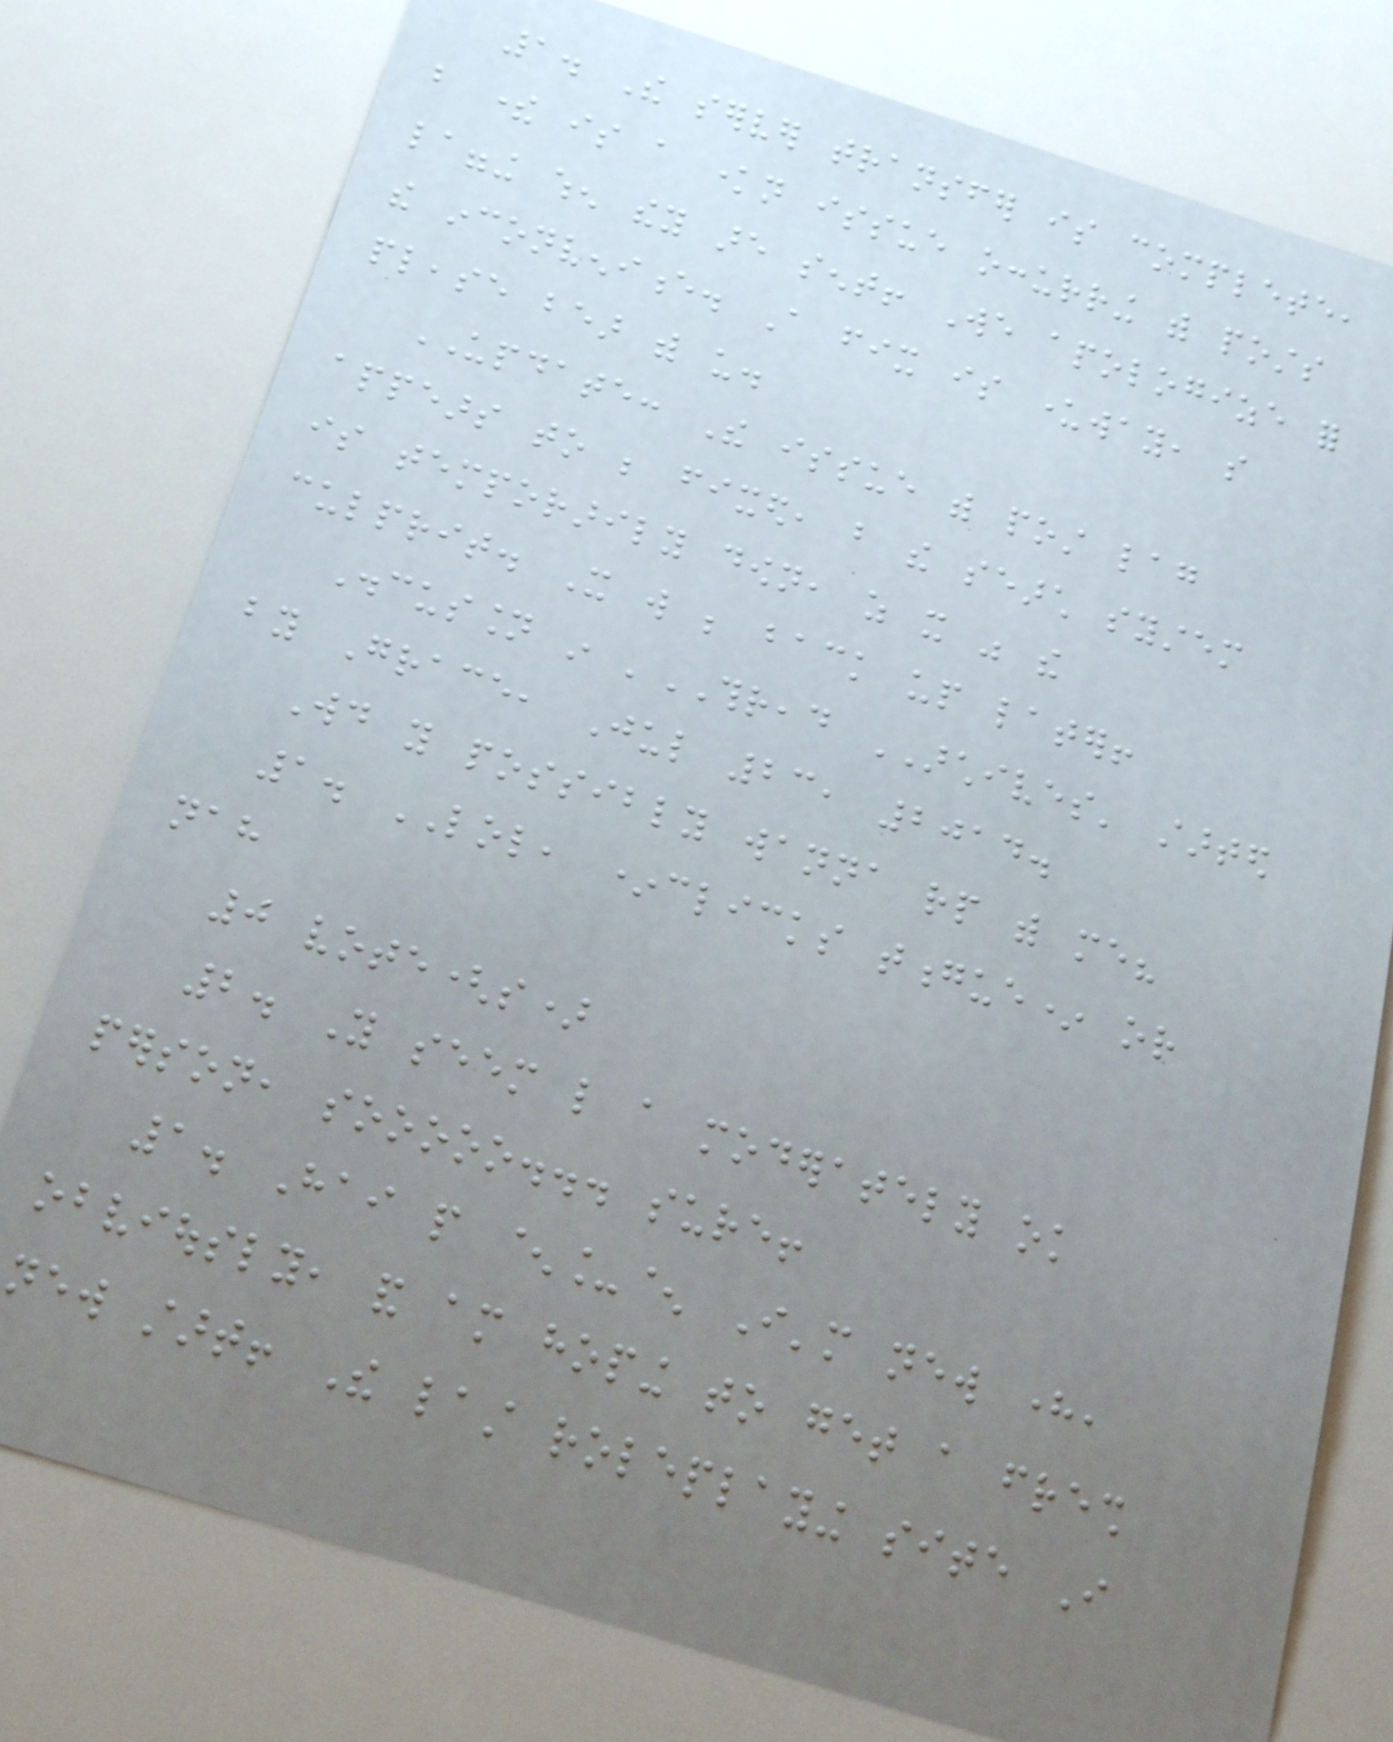1. The server transfer is complete,
but there is a known issue occurring with posts
lagging when they are sent! We apologize for
the inconvenience. A fix is underway, so
please bear with us.
UPDATE: The issue with post lag
appears to be fixed, but the search system
is temporarily down, as it was the
culprit. It will be back up later!
Discussion in 'THREAD ARCHIVES' started
by Grace, Jul 23, 2014.
Would you possibly wanna rp with me?
1. LOL, *clicks tongue* or
nah
0 vote(s)
2. You seem like a moderately ok
person, sooooo... sure!
1. Hai people ^_^ I'm new here,
obviously, and am hoping to get a fresh
new start! The last roleplaying site I
